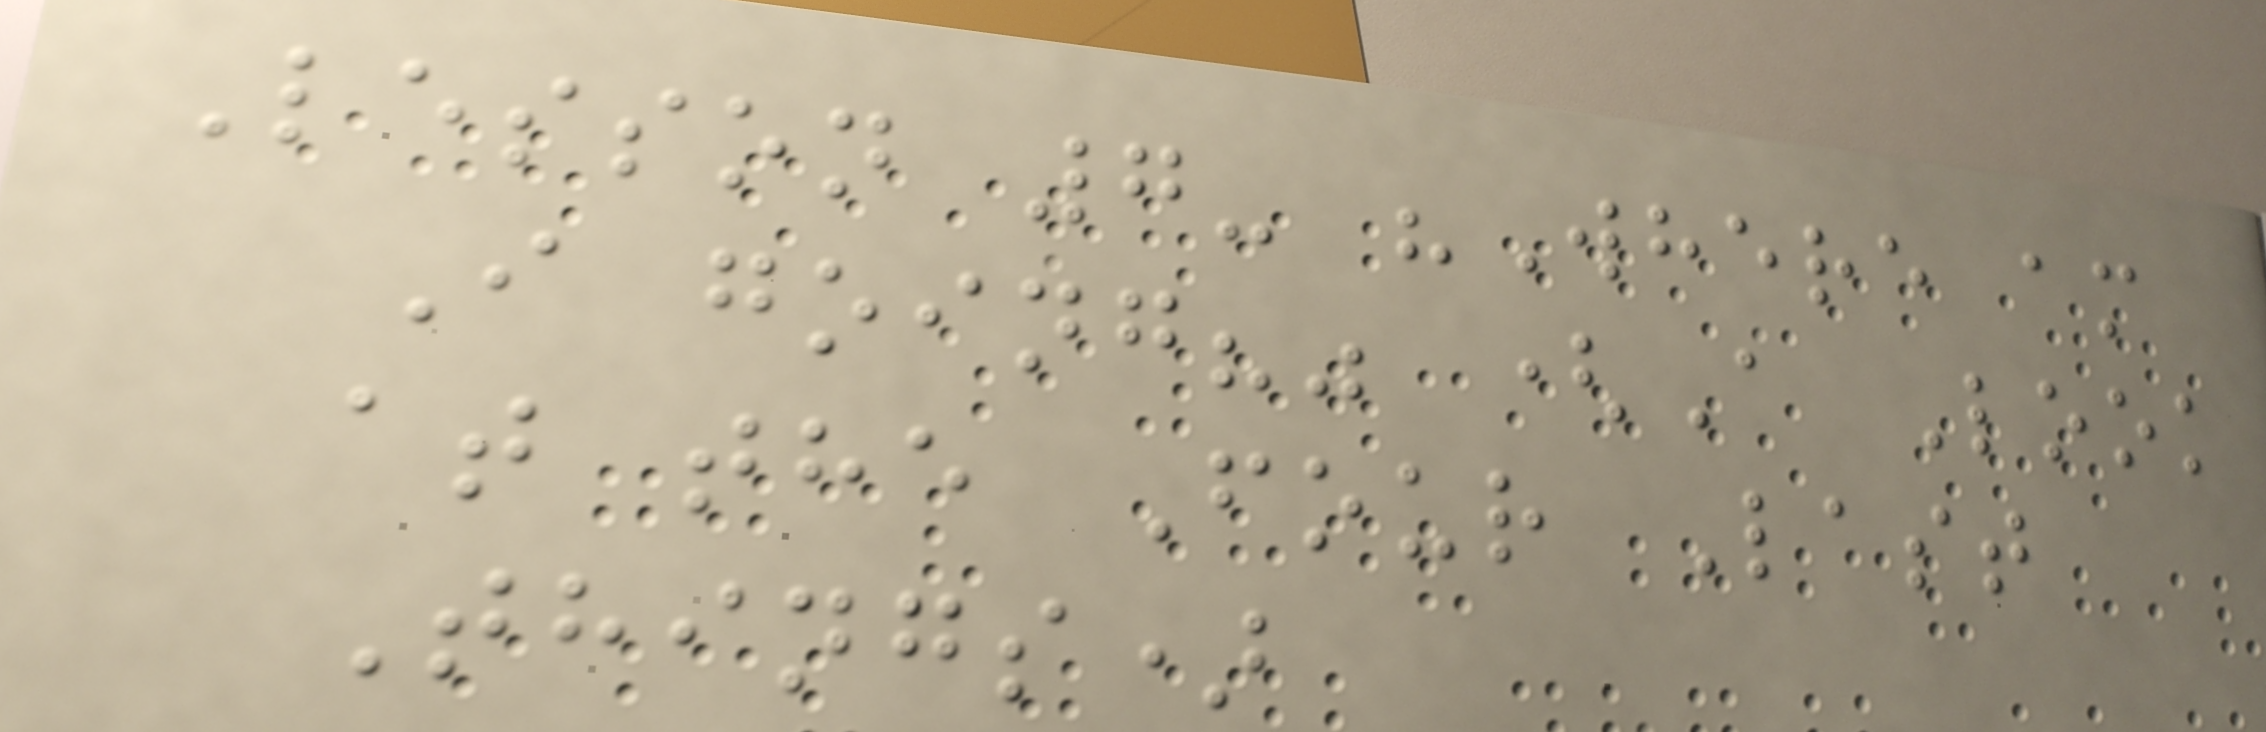Lesson 7- "Where am
I going?" (A Look
at the Four Last
Things)
